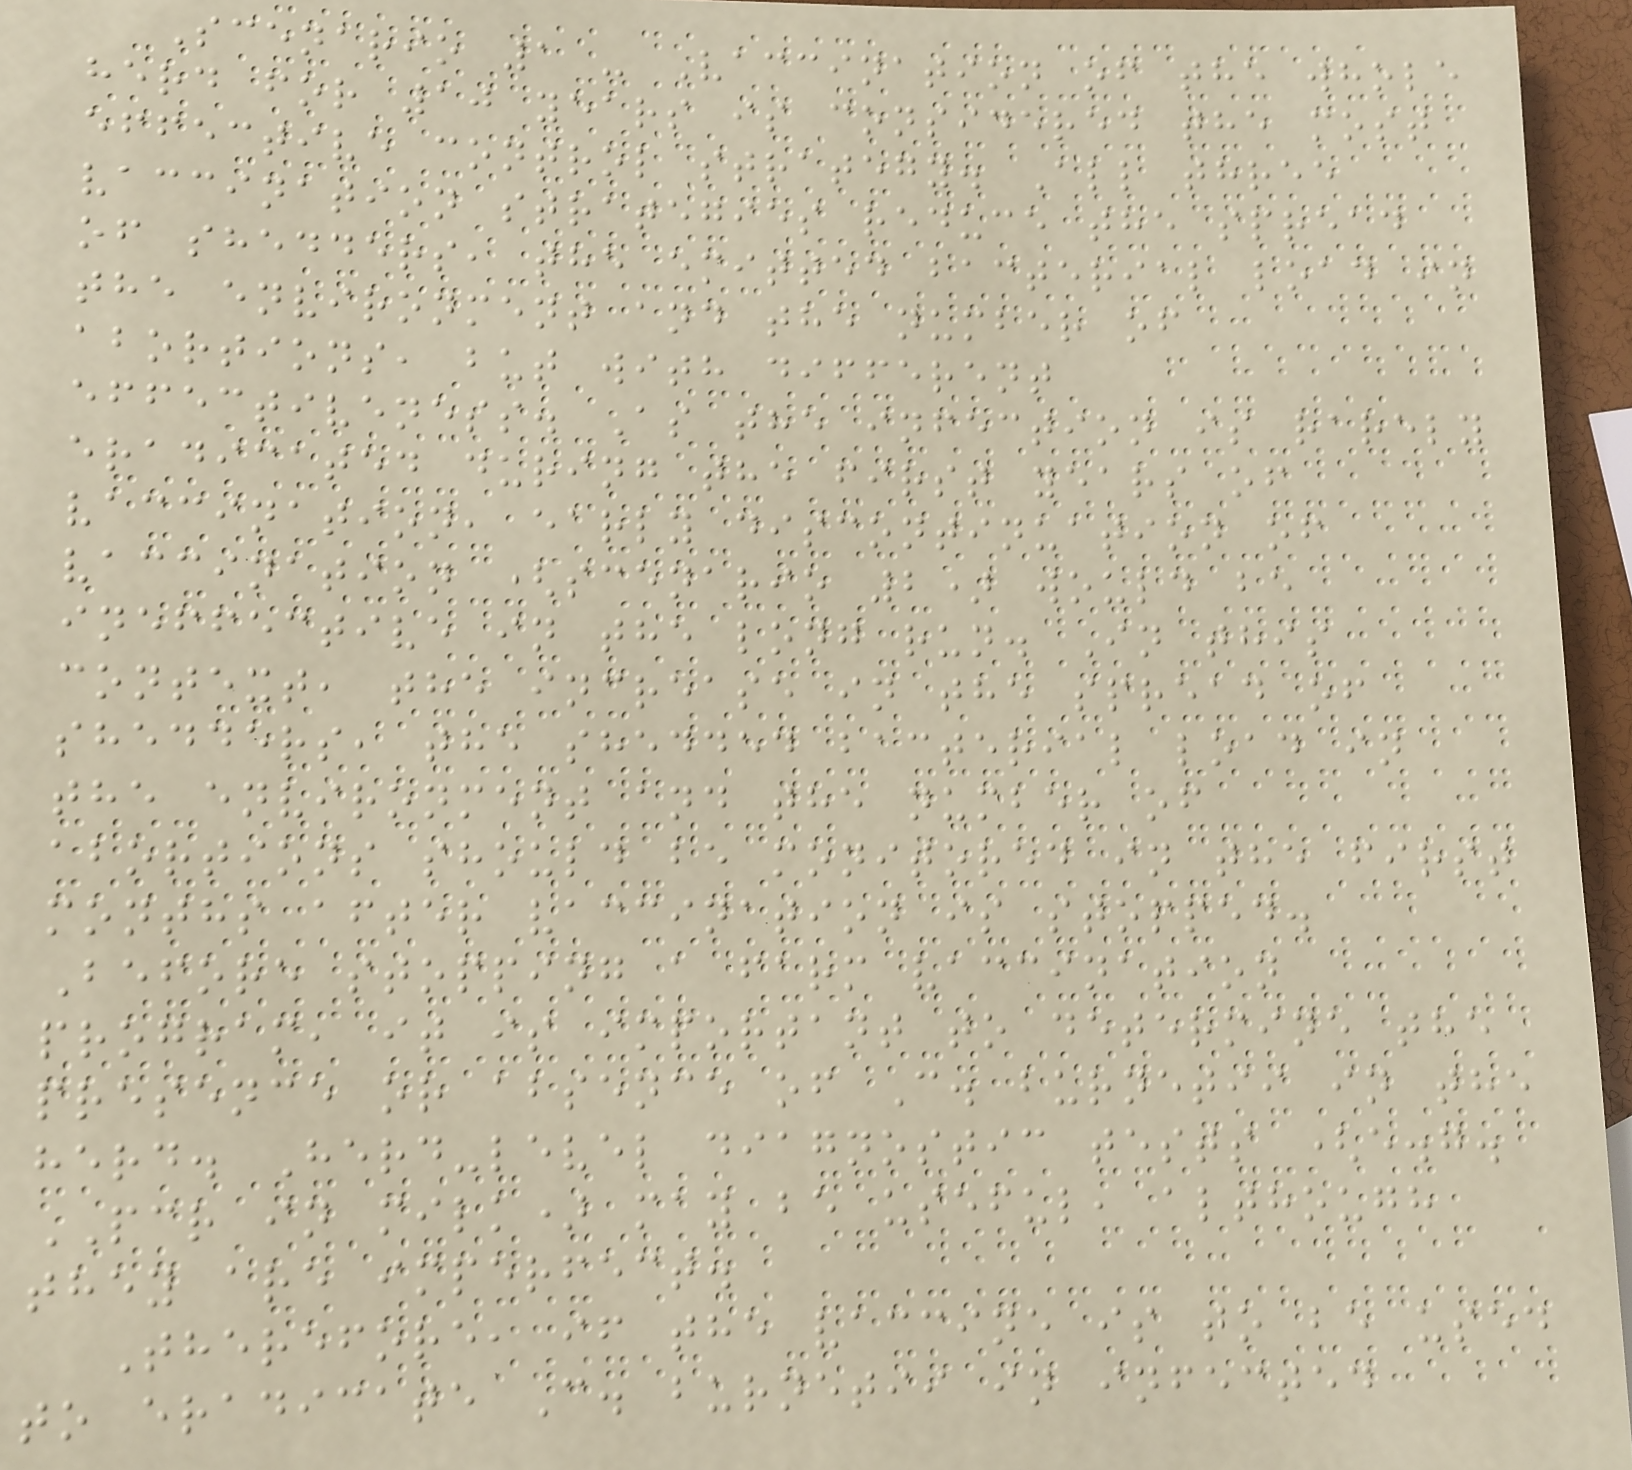Scenario 1 - Vaccination of the whole
herd for 10 years is considered the most
effective control strategy. All three
vaccination strategies reduce the spread
of shedders, the emitted bacterial load in
the environment and the number of
abortions, but with different
effectiveness. As the infection is rarely
eradicated during the first years of
vaccination, early discontinuation of
vaccination (scenario 2) would be
ineffective in the long run. In this
context, the increase in the spread of
shedders, the shedded bacterial load in
the environment and the number of
abortions should be monitored in the first
months after vaccination is stopped.
Before stopping a farm vaccination
program, it is important to determine the
presence or absence of C. burnetii in the
herd. Herd-level diagnostic tests (e.g.
PCR in milk) may be useful, although
they are imperfect.
Therefore, if the vaccine is to be used
to eradicate C. burnetii in infected
